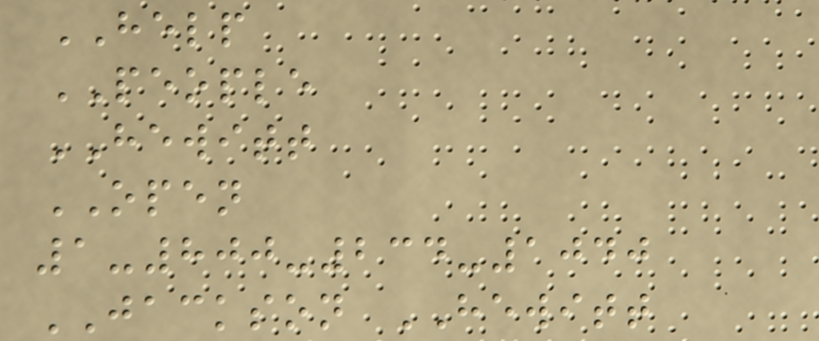HELP
PEOPLE
HEWITT
OPEN
1-800-234-1040
JACKSON HEWITT
